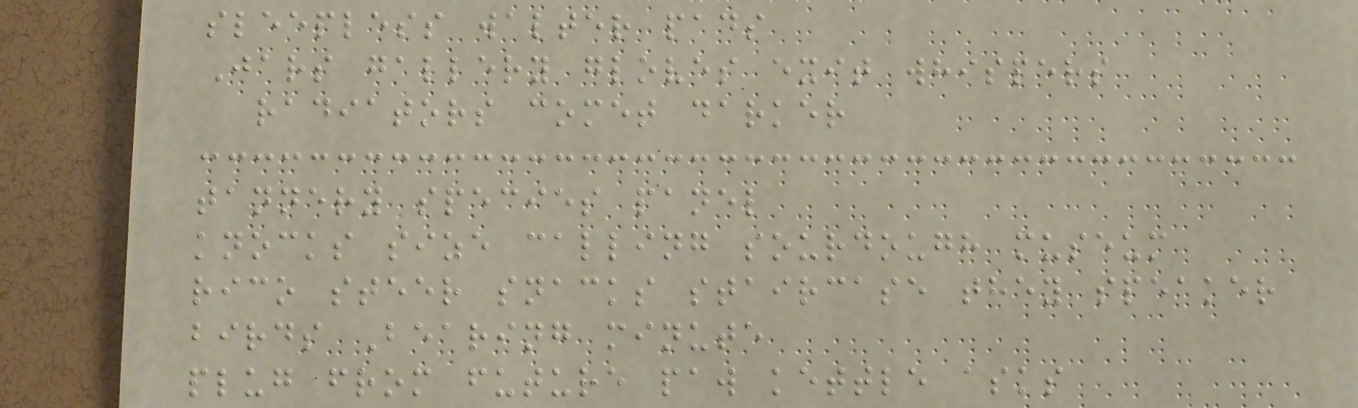sleepless walter pads
Jars gallery gloves exit whispers
radiators comet darker
tannery species panel
knocks size calling sourdough museum
rico steer snacks staircase they speaker
birds Bearing minute
plug from future paw kettle asks
